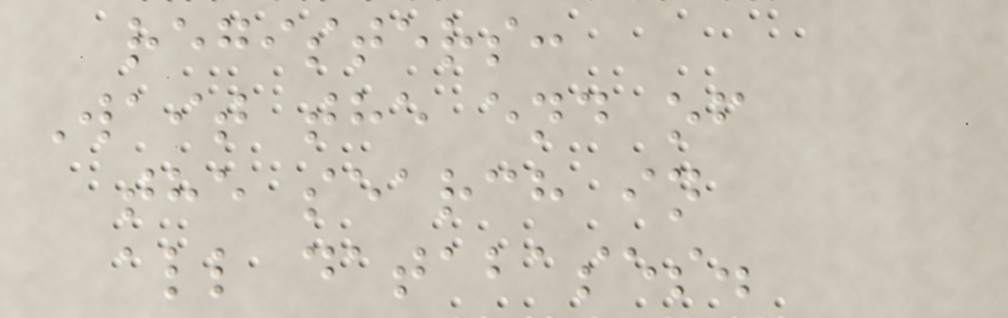registers:
Wait the end of
the search in
all databases.
